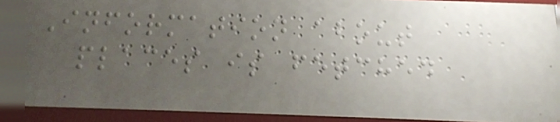Information about
places is fetched
